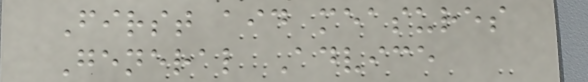First aid measures
General Advice
